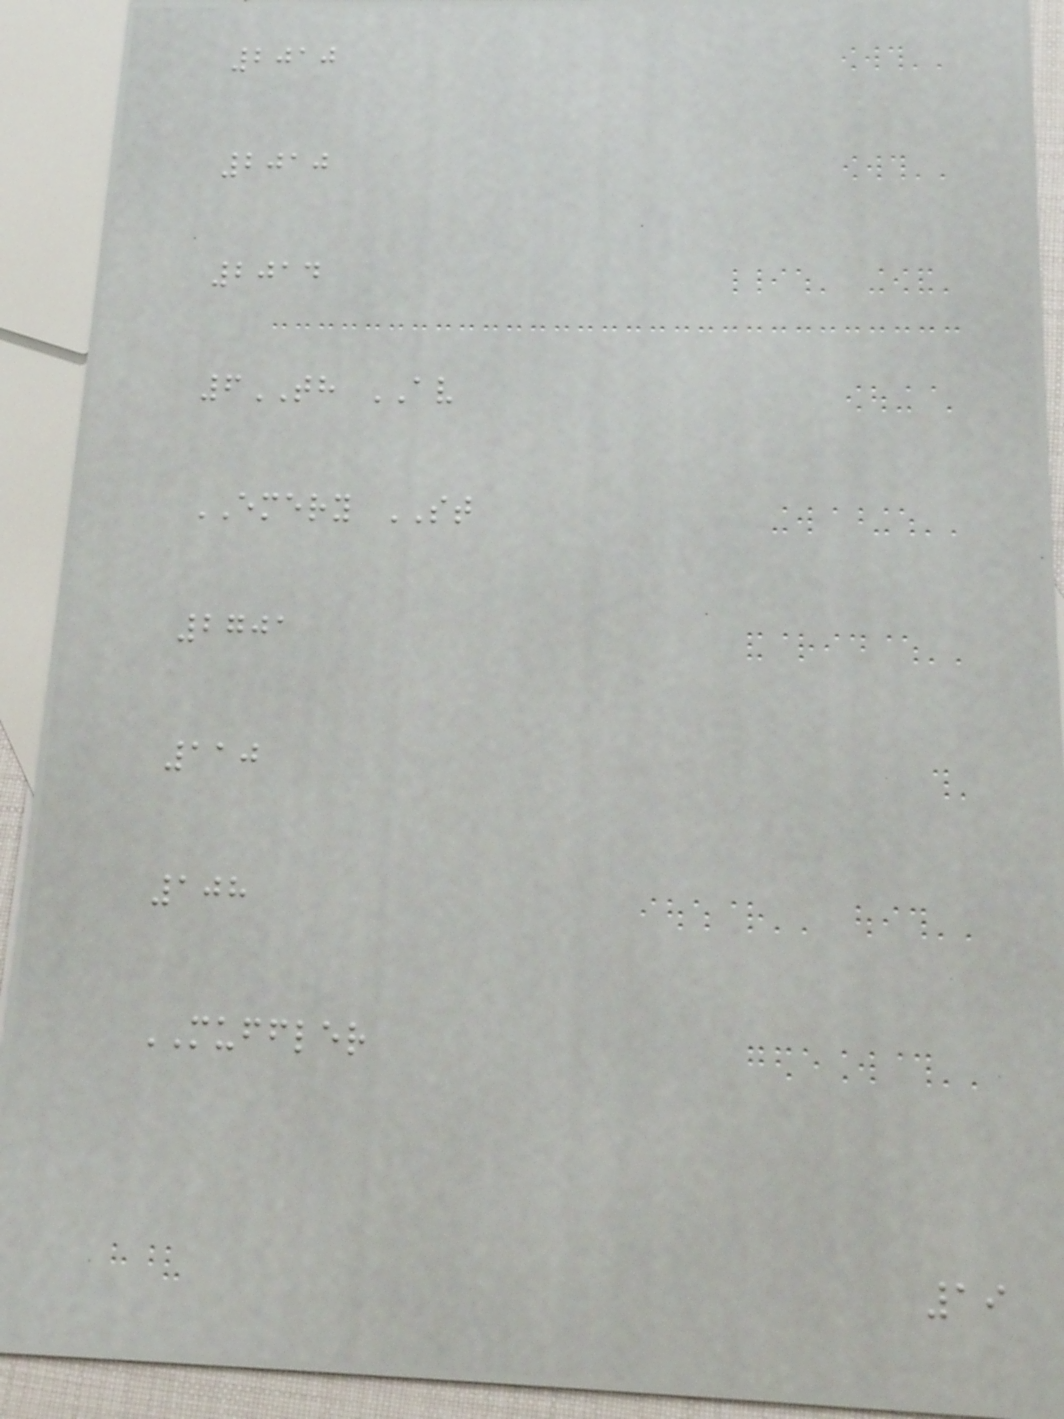2010
2010
2014
6TH AV
EMERY ST
2701
110
108
MUFFLER
19
